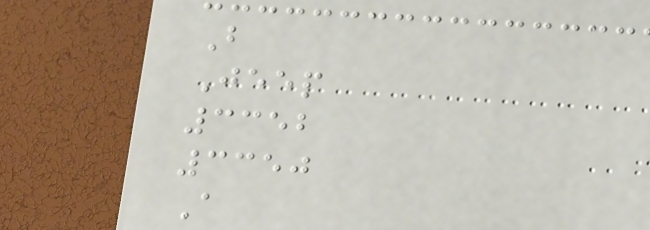B
Jeep
3352
3350
A
